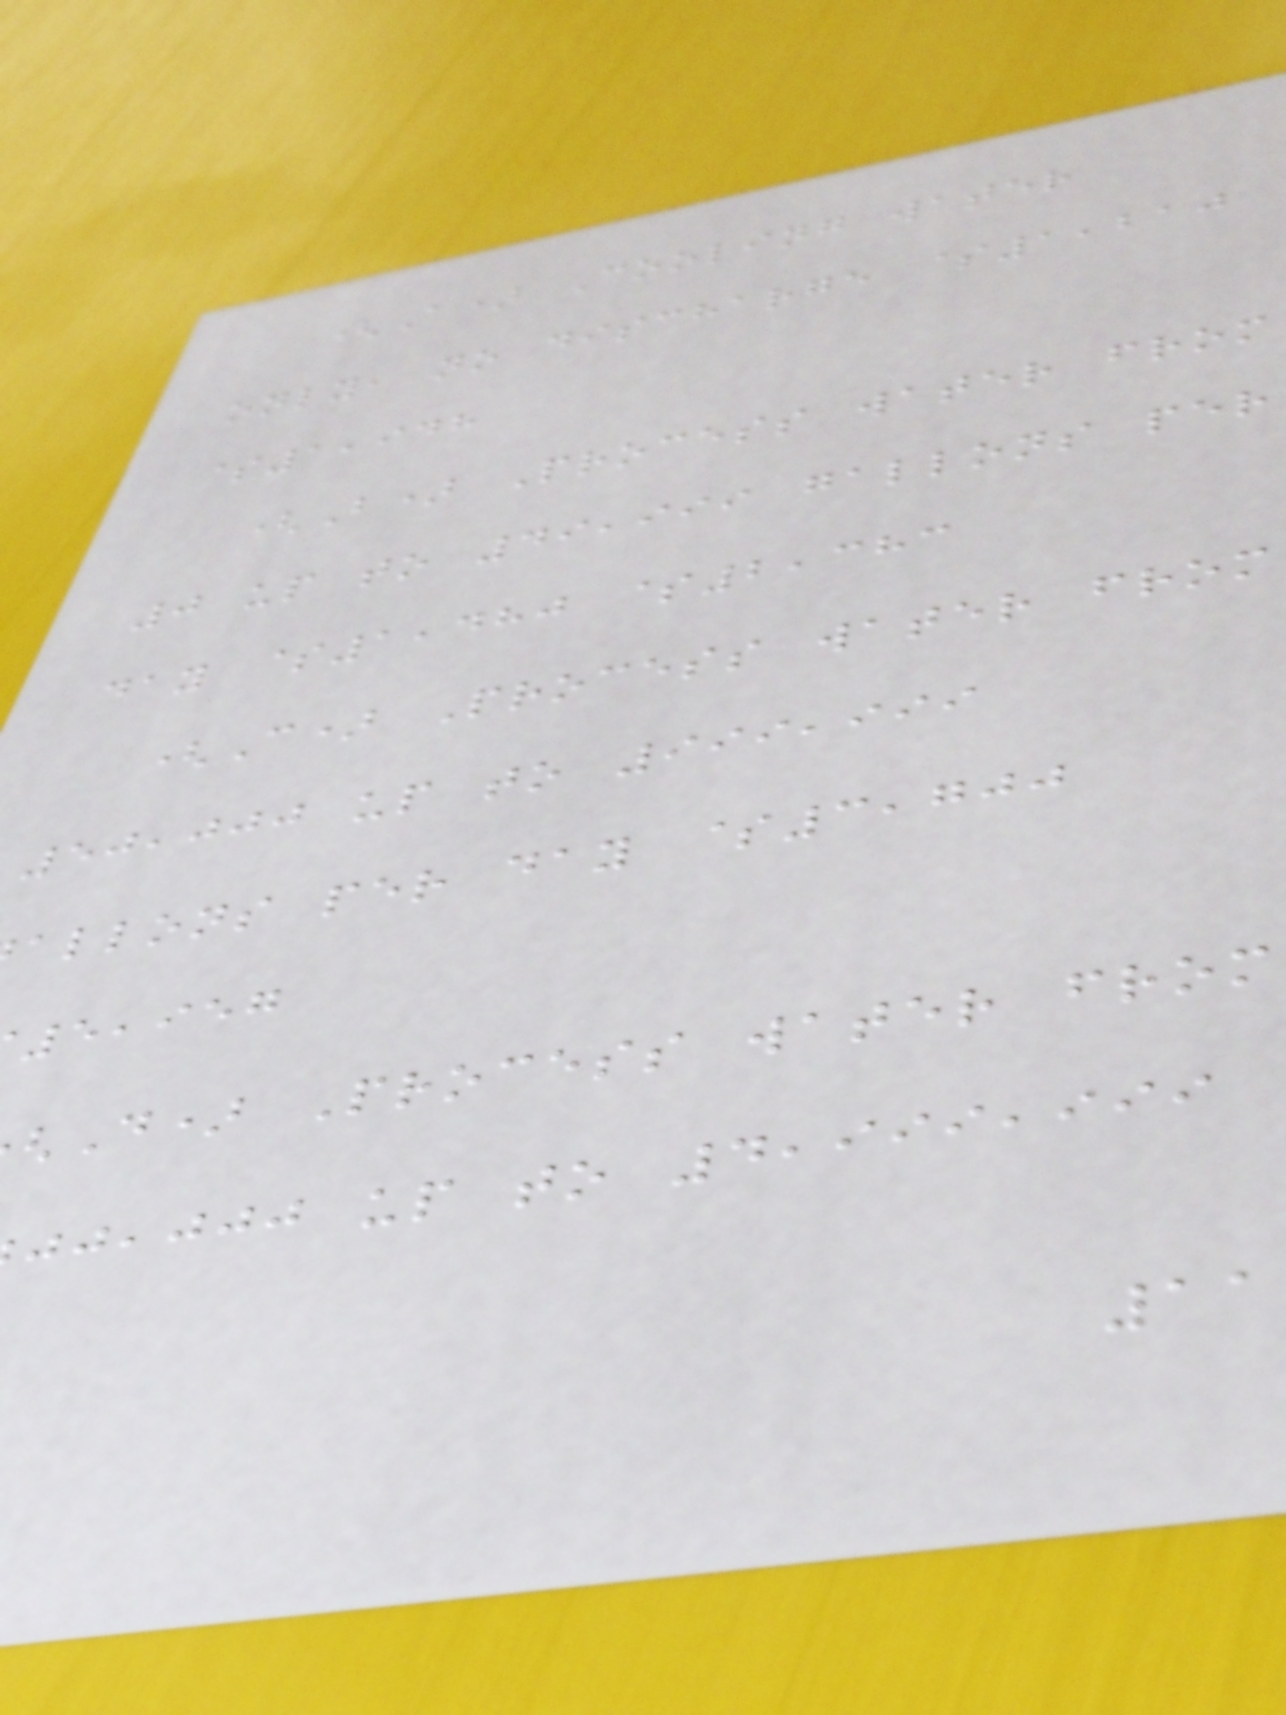(A) Cooling water
only, no discharge $1,210
$1,948
(B) Process water from
0 up to 49,999 gallons per
day $1,480 $2,383
(C) Process water from
50,000 up to 999,999
allons per day $3,700
5,957
D) Process water from
,jjj up to 4,999,999
11
